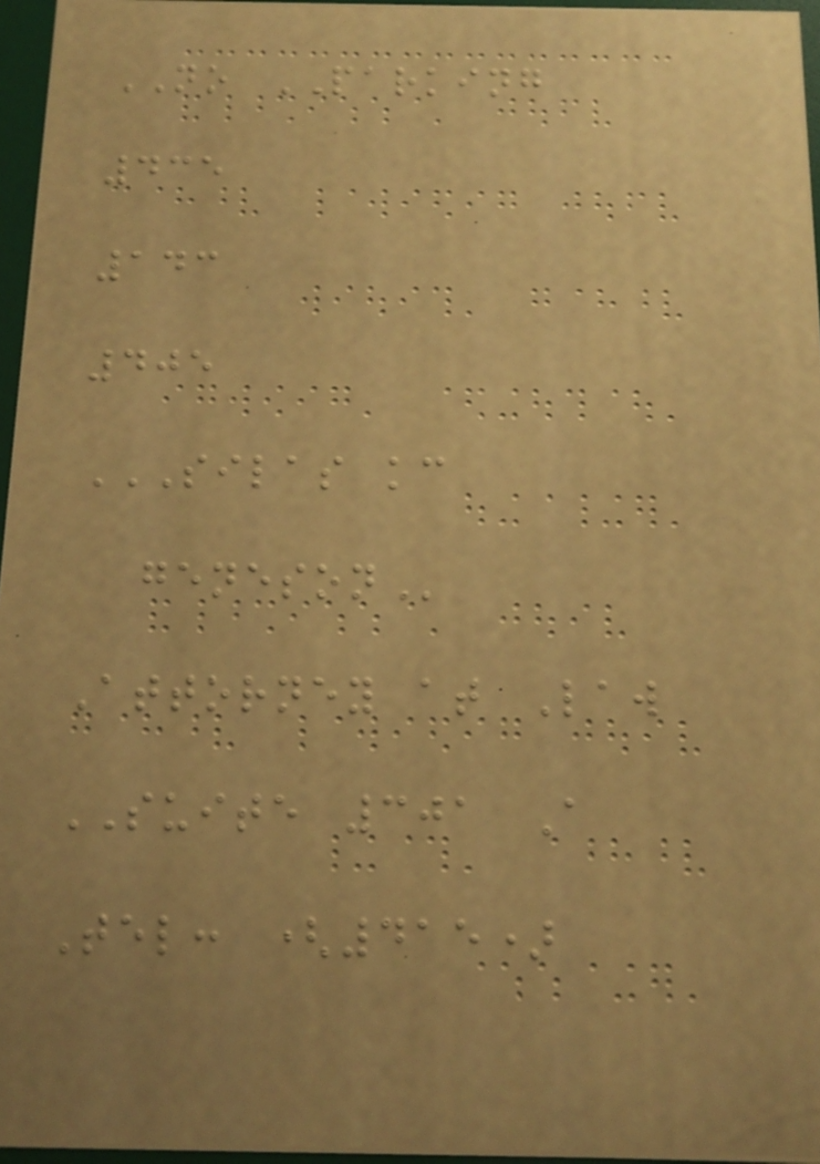NO PARKING
435
143
405
SILAS KC
GENESON
Attorney at Law
SUITE 301 A
Tel: (415)
